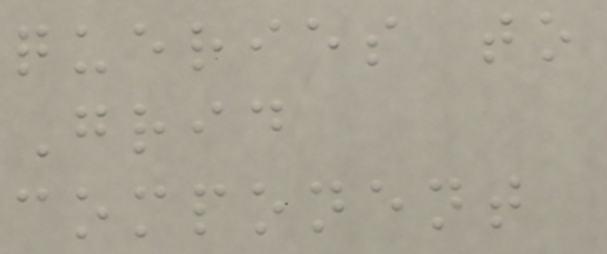queries to
Grid
component
